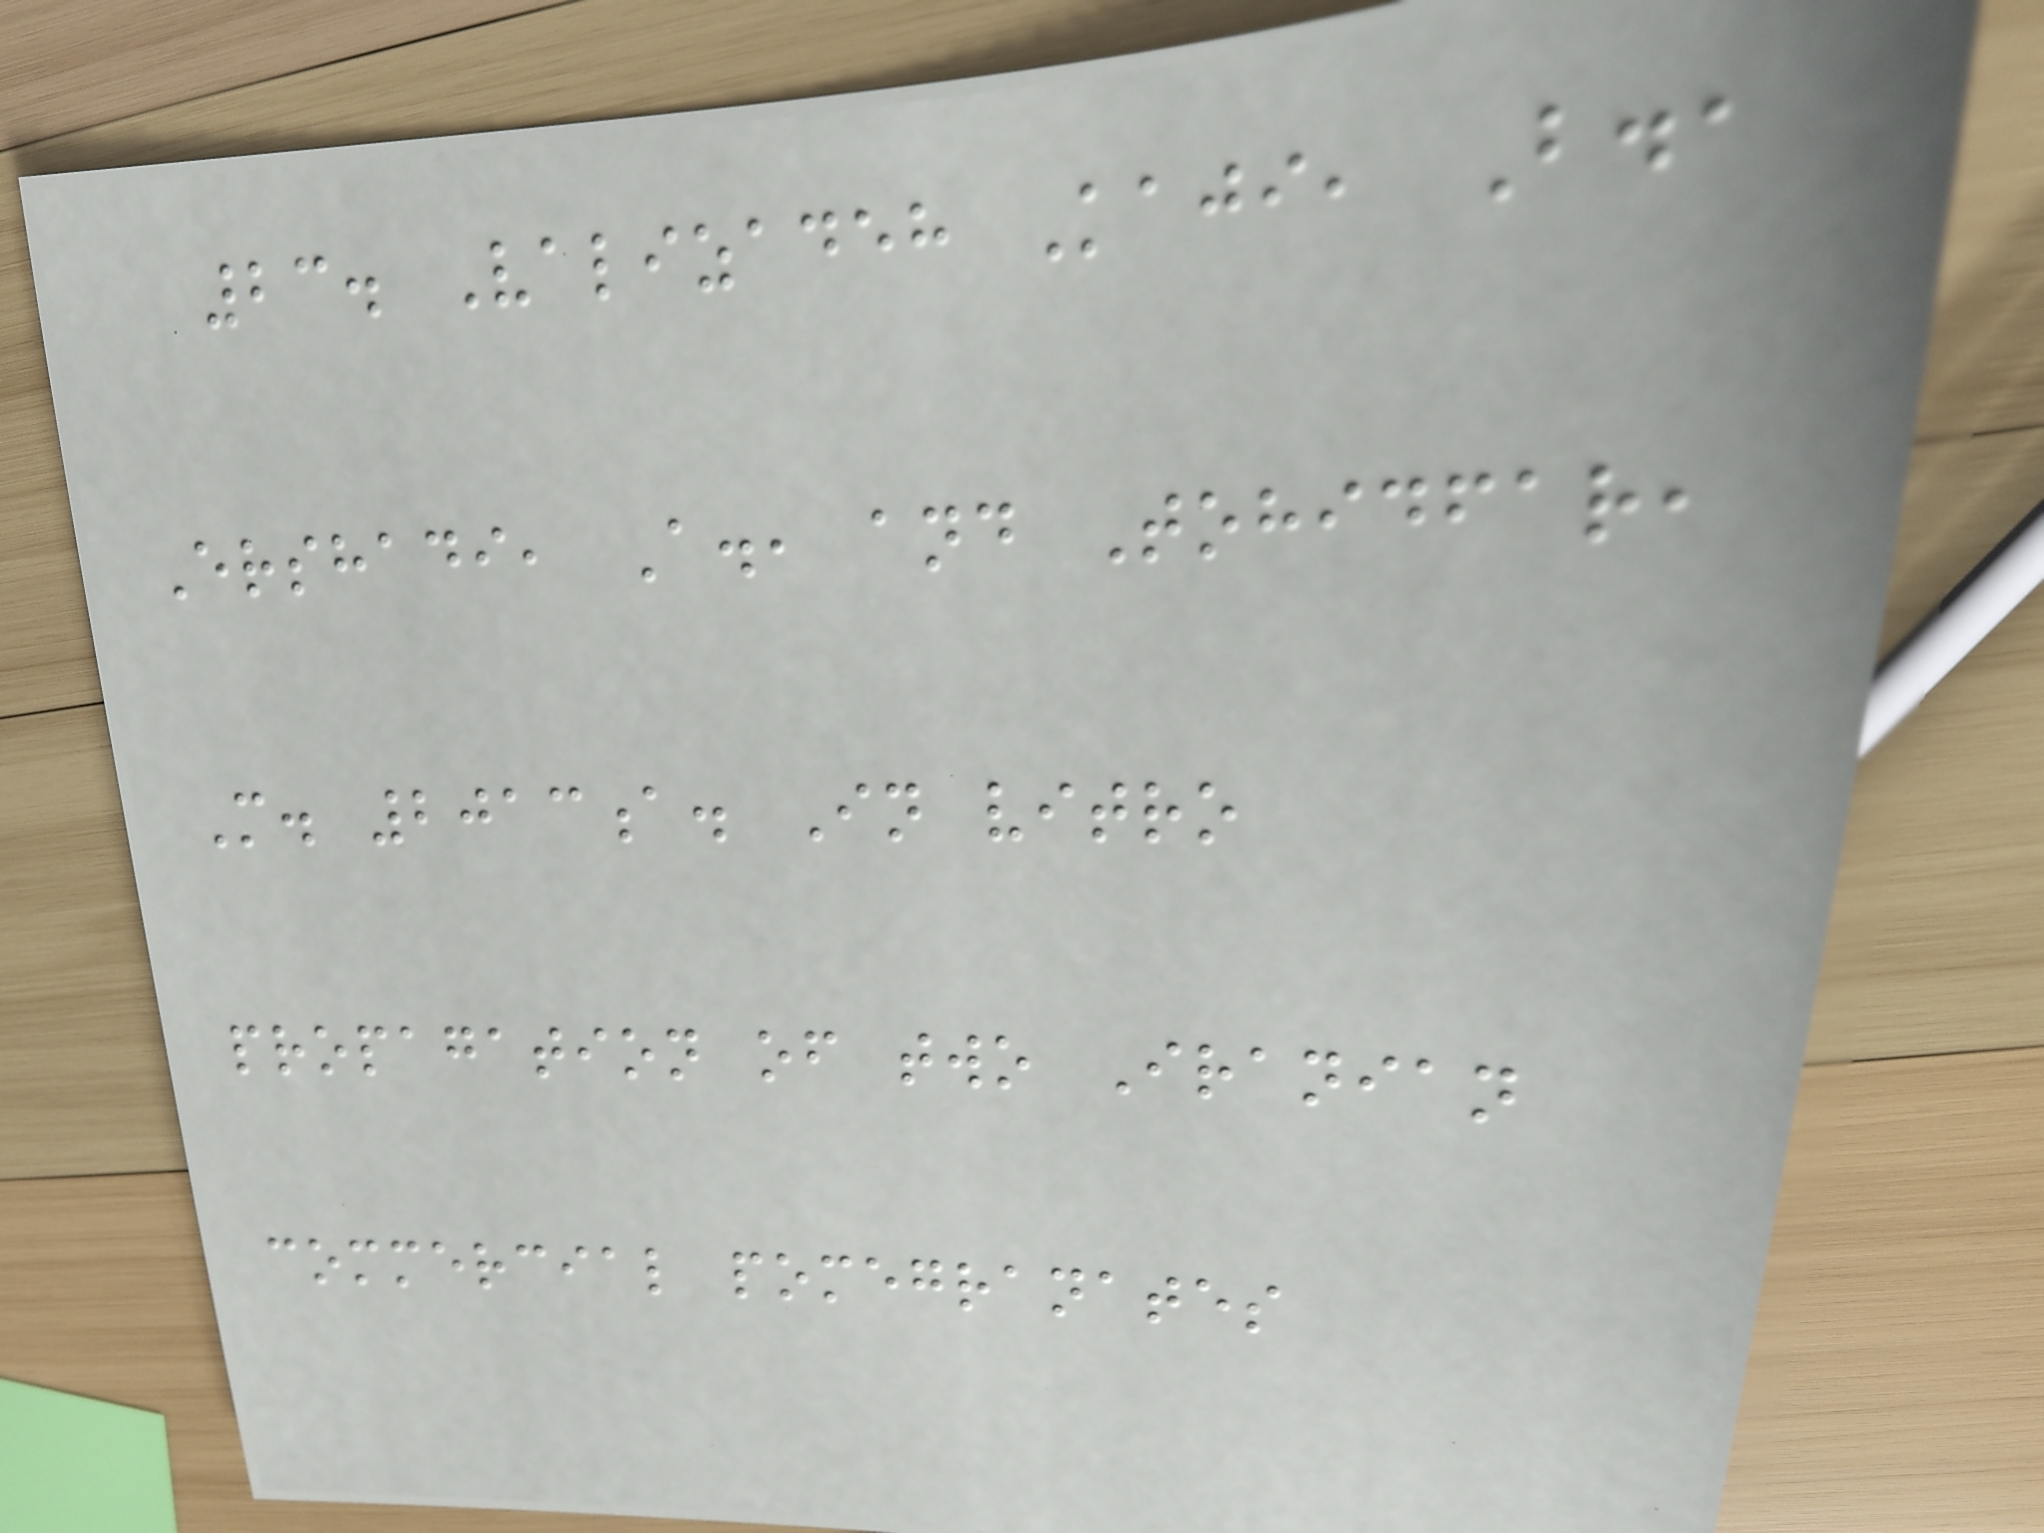23. Valizadeh Kaji, B.,
Ershadi, A., and Tohidfar,
M. 2013a. In vitro
propagation of two Iranian
commercial pomegranates
